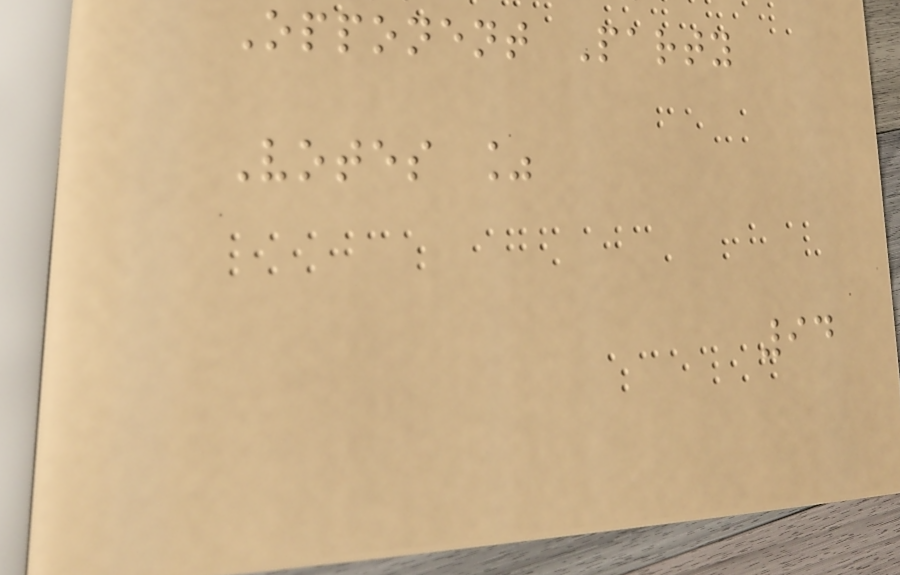Opponent Party
Votes %
94
